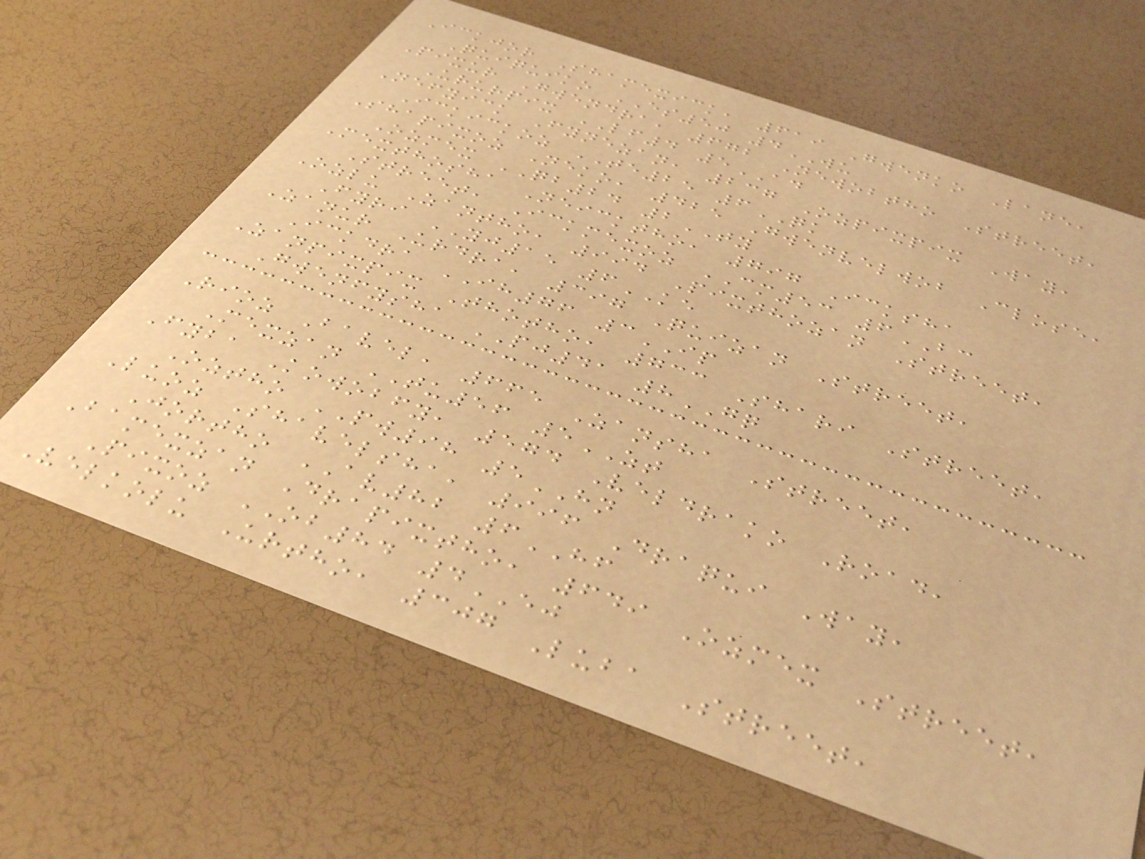Ickjor Shamexick, 619 Gwenko Lane,
Quiquiko ES50 4WU
Pixur Gwendra, 672 Newobtho Street,
Ururpix LF4 5AD
Nefyick Fynezan, 237 Ozpixpix Way,
Ickickoz TE25 6QK
Shapixoz Neko, 425 Gwenvelwob Close,
Ozmex QB24 2TY
Mexthosha Neicktho, 797 Icksha
Street, Ickmexoz CM53 6BC
Ozlu Zantho, 994 Pixthozan Street,
Fyri YJ15 6KE
Zanur Urdra, 397 Quizan Street,
Ickdra IH76 3IP
Zanpixpix Thotho, 733 Shari Street,
Gwenfysha PJ41 8GQ
Rioz Bavel, 665 Zansha Street,
Mexzan TU56 5ZT
Fyba Kowobfy, 574 Veldrako Road,
Oztho PW98 5HN
Luoz Shavelsha, 996 Draqui Way,
Jortho AV82 6HF
Bamexzan Drapixtho, 649 Ozmex Street,
Pixoz OB84 4EJ
Velkolu Urtho, 307 Luba Street,
